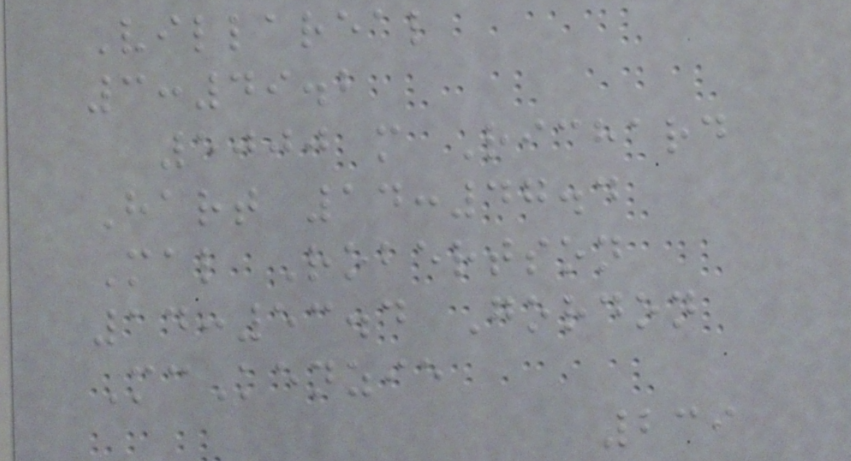Villareal
3:49.2
5000 m Richard
Hart 14:47.4
Mal Robertson
14:53.4 Gordon
McKenzie
239
